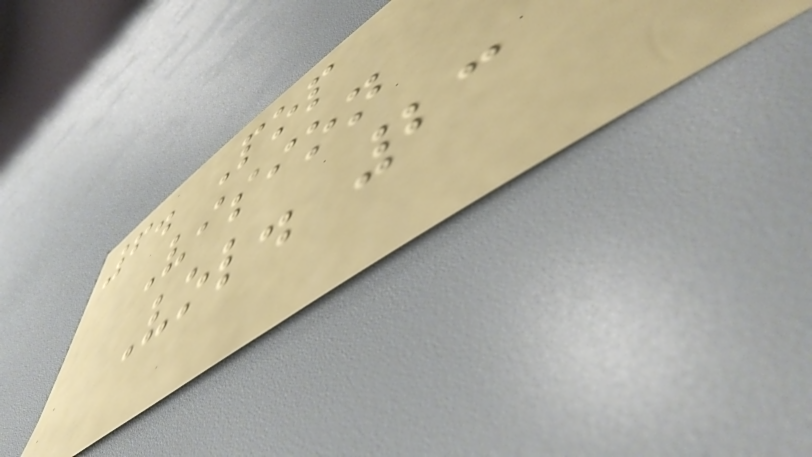6. Pop
Vision
Vol. 23
